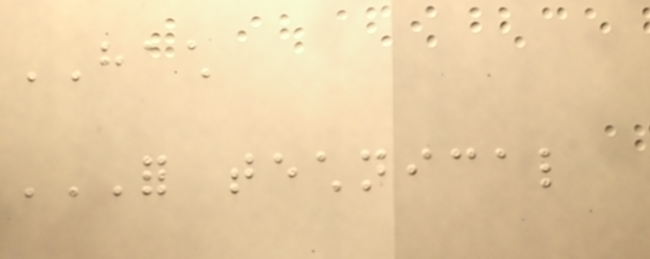HACH
FOR TECHNICAL
